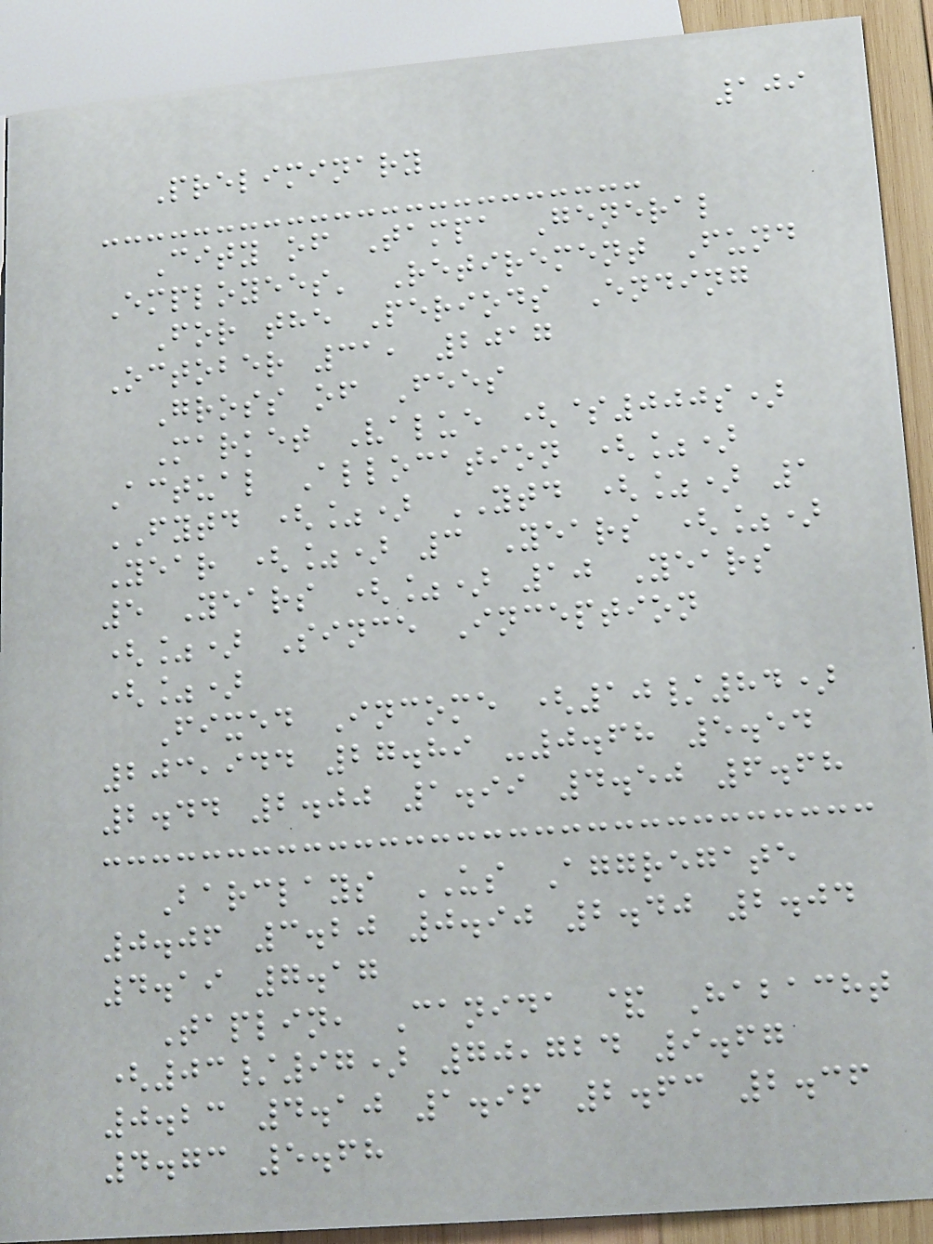109
Preliminary
City of Tampa General
Employees' Retirement Fund
For the Periods Ending
October 31, 2017
Gross of Fees
Market Value ($000s)
Actual Allocation (%)
FYTD (%) YTD (%) 1
Year (%) 3 Years (%)
5 Years (%) 10 Years
(%) Since Inception
(%)
Fixed Income (10/84)
203,944 27.89 -0.68 5.54
2.44 2.00 1.99 4.50 6.68
Barclays US Aggregate
0.06 3.20 0.90 2.40 2.04
4.19 7.17
Taplin, Canida & Habacht
(03/97) 70,724 9.67
0.23 4.10 1.96 2.63 2.36
4.73 5.68
